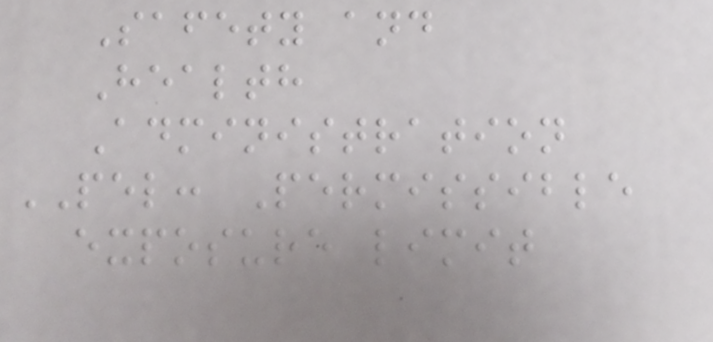Safety and
Health
Administration
PEL: Permissible
exposure limit
